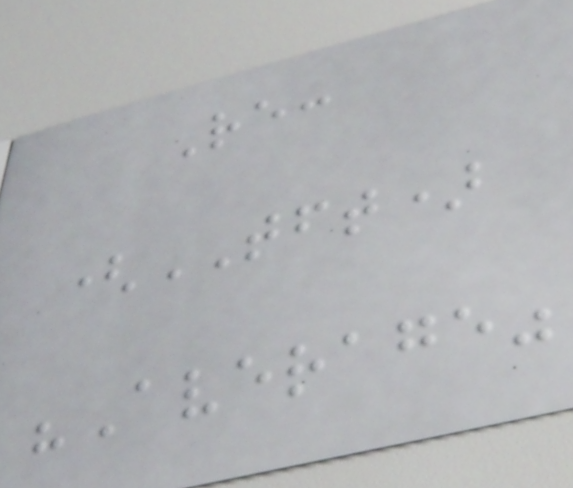Re:
(TFT)
"Average"
